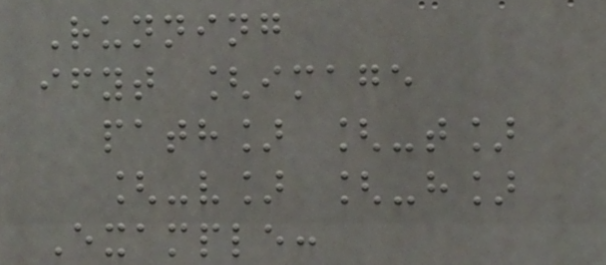Running
ifyt [image
path] [-t]
[-v] [-h]
Example:
